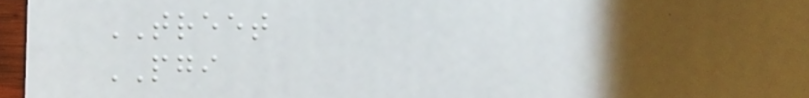TREET
PGI
